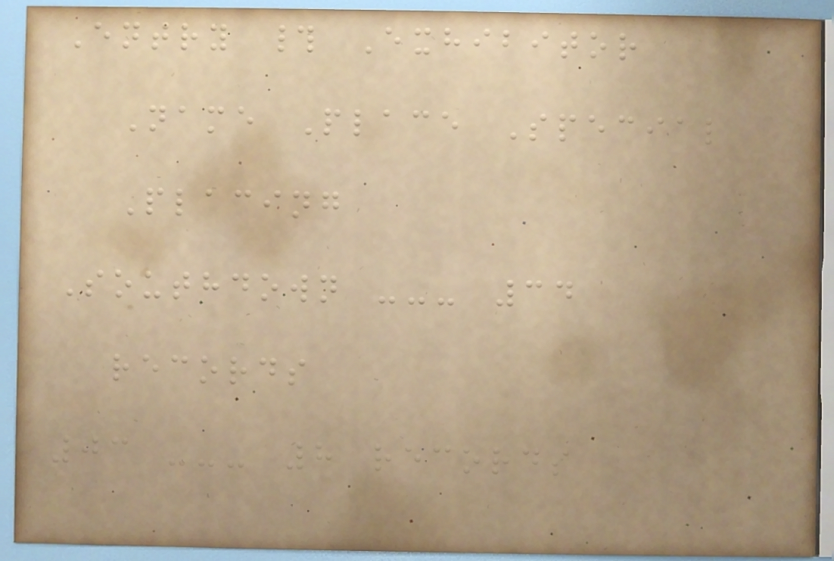Entry # Exhibitor
Name Place Special
Placing
Southdown --- 34
records
03 --- 8 records
